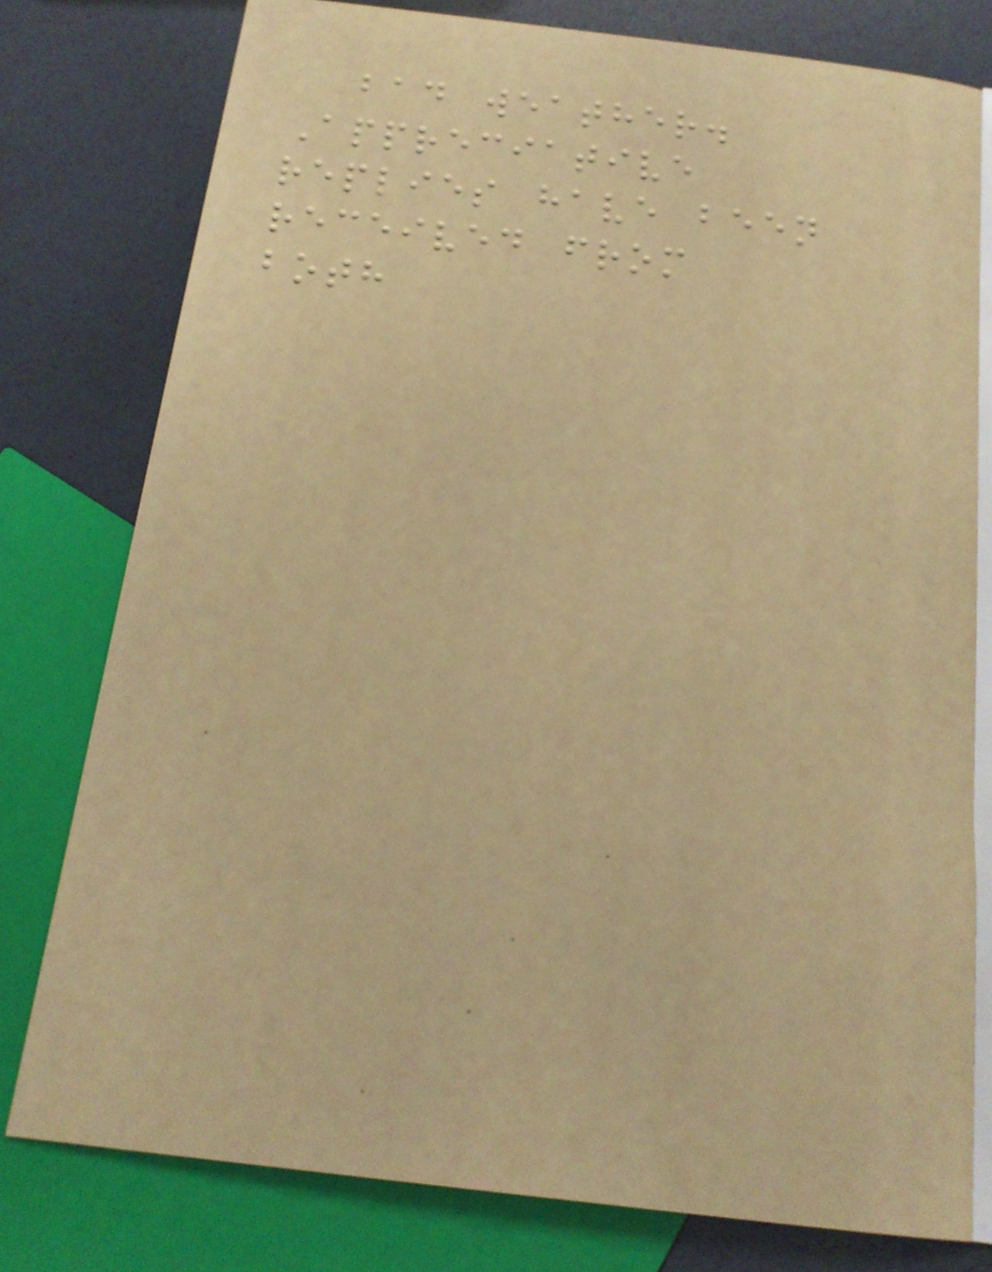bad weather.
Appreciative
replies have been
received from
both
